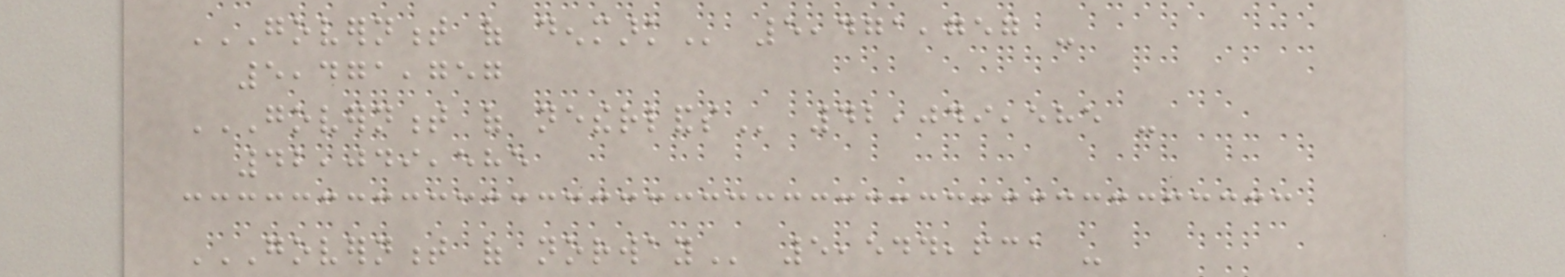GOVERNMENT OF DENMARK 5,471,757 -
5,471,757
GOVERNMENT OF NETHERLANDS 42,049,585 -
42,049,585
GOVERNMENT OF NORWAY 5,544,631 -
